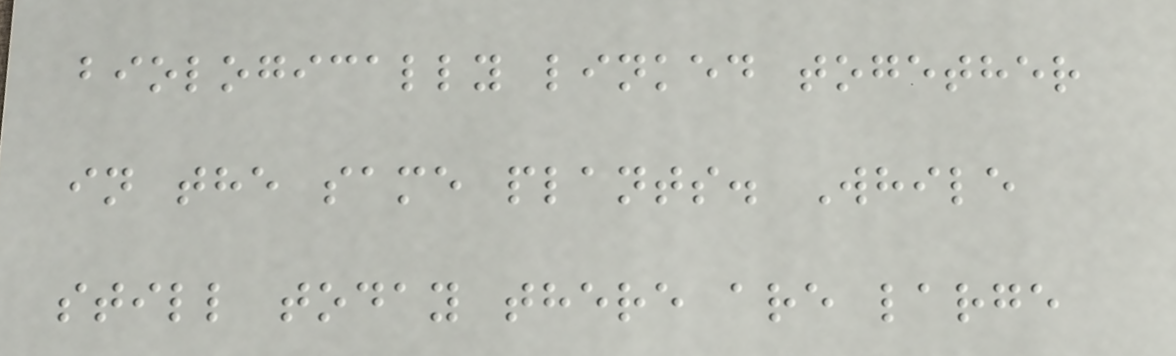biologically linked together
in the same plants. While
still today there are large
